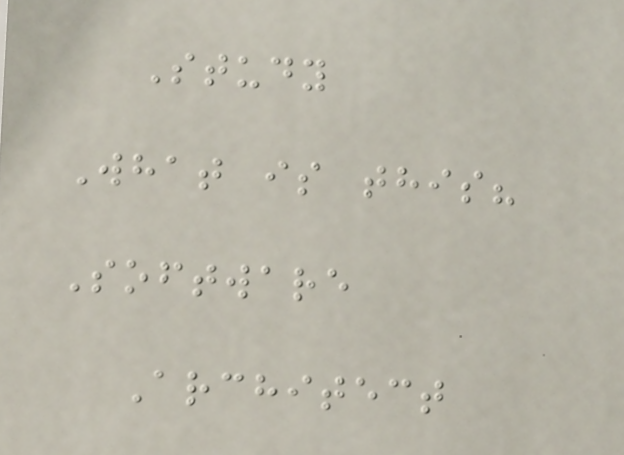Study
What is this?
Software
Architect
